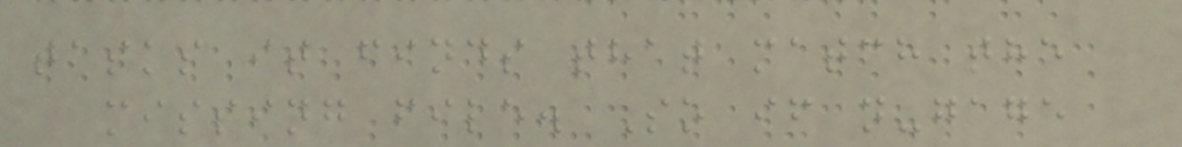tasks it finds that match the
missing file. So if n-gage
